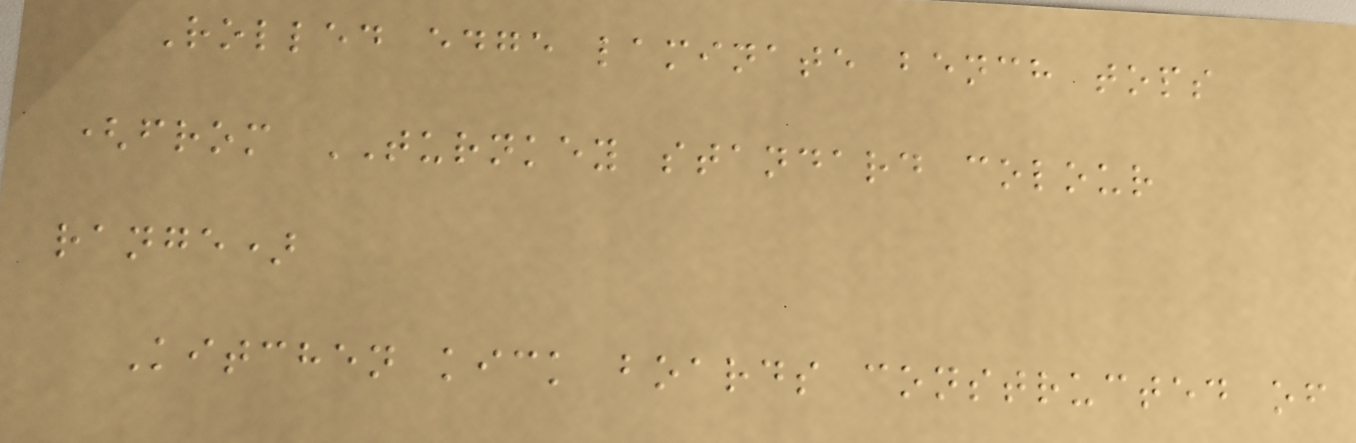Rolled edge laminate bench tops
(from TURNKEY standard colour
range)
Kitchen kick boards constructed of
